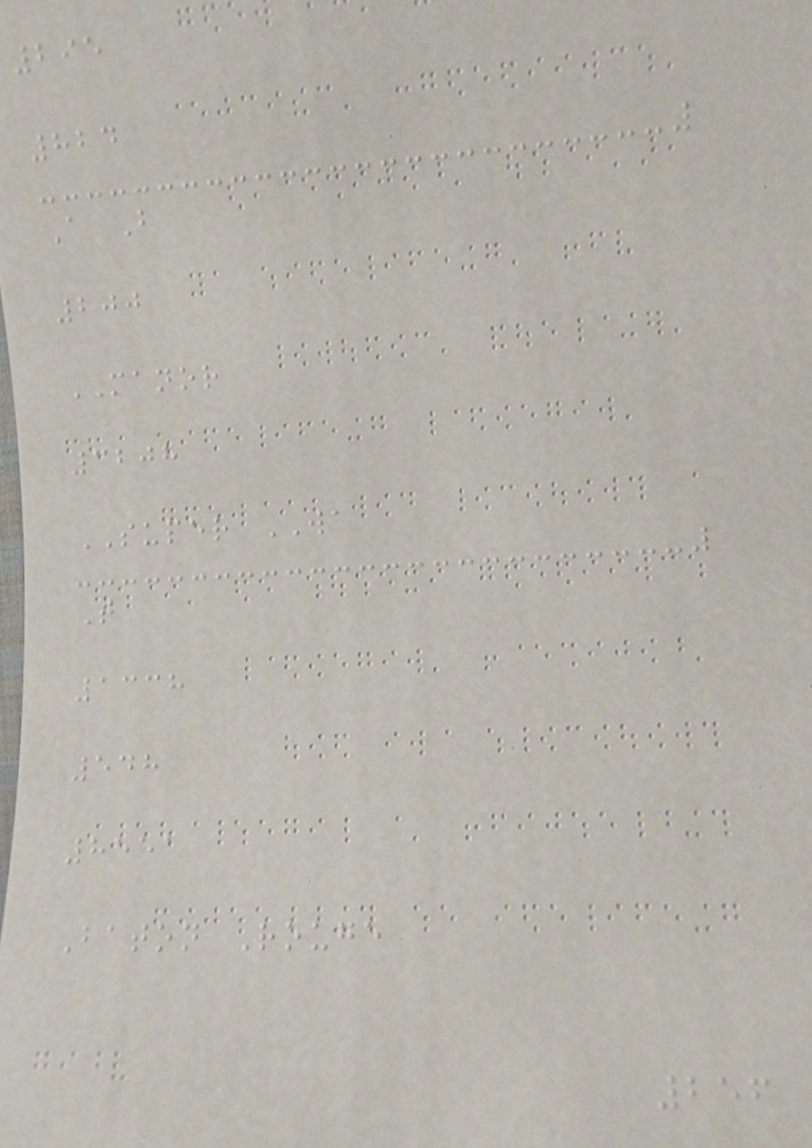295
824
A B
200
MANOR
3208
SUPER WA
T
1338
548
8551
Baton Rouge
256
